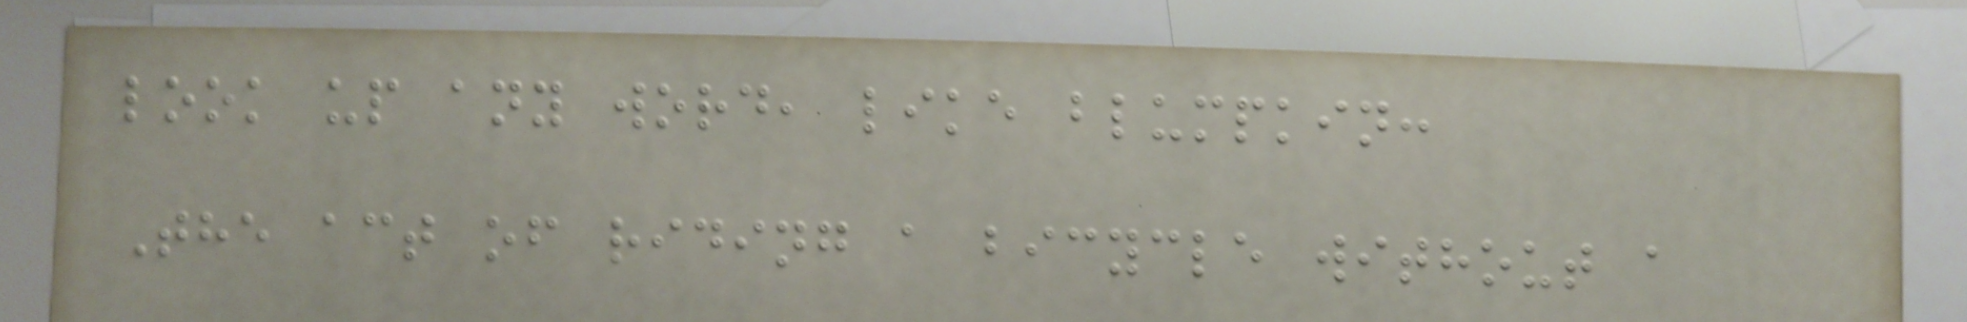look up any word, like blumpkin:
The act of riding a bicycle without a
